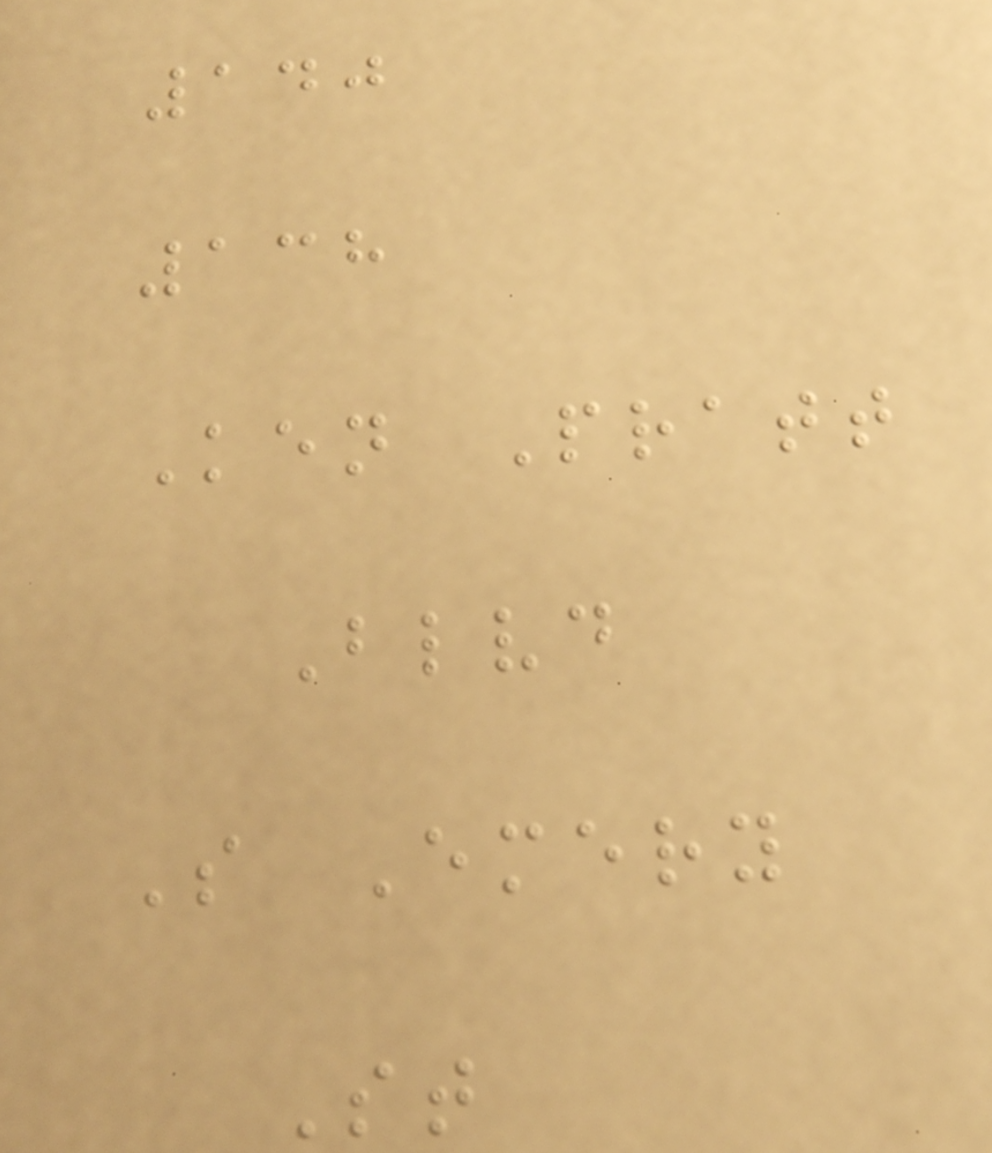140
138
Ken Pratt
Blvd
S Emery
St
